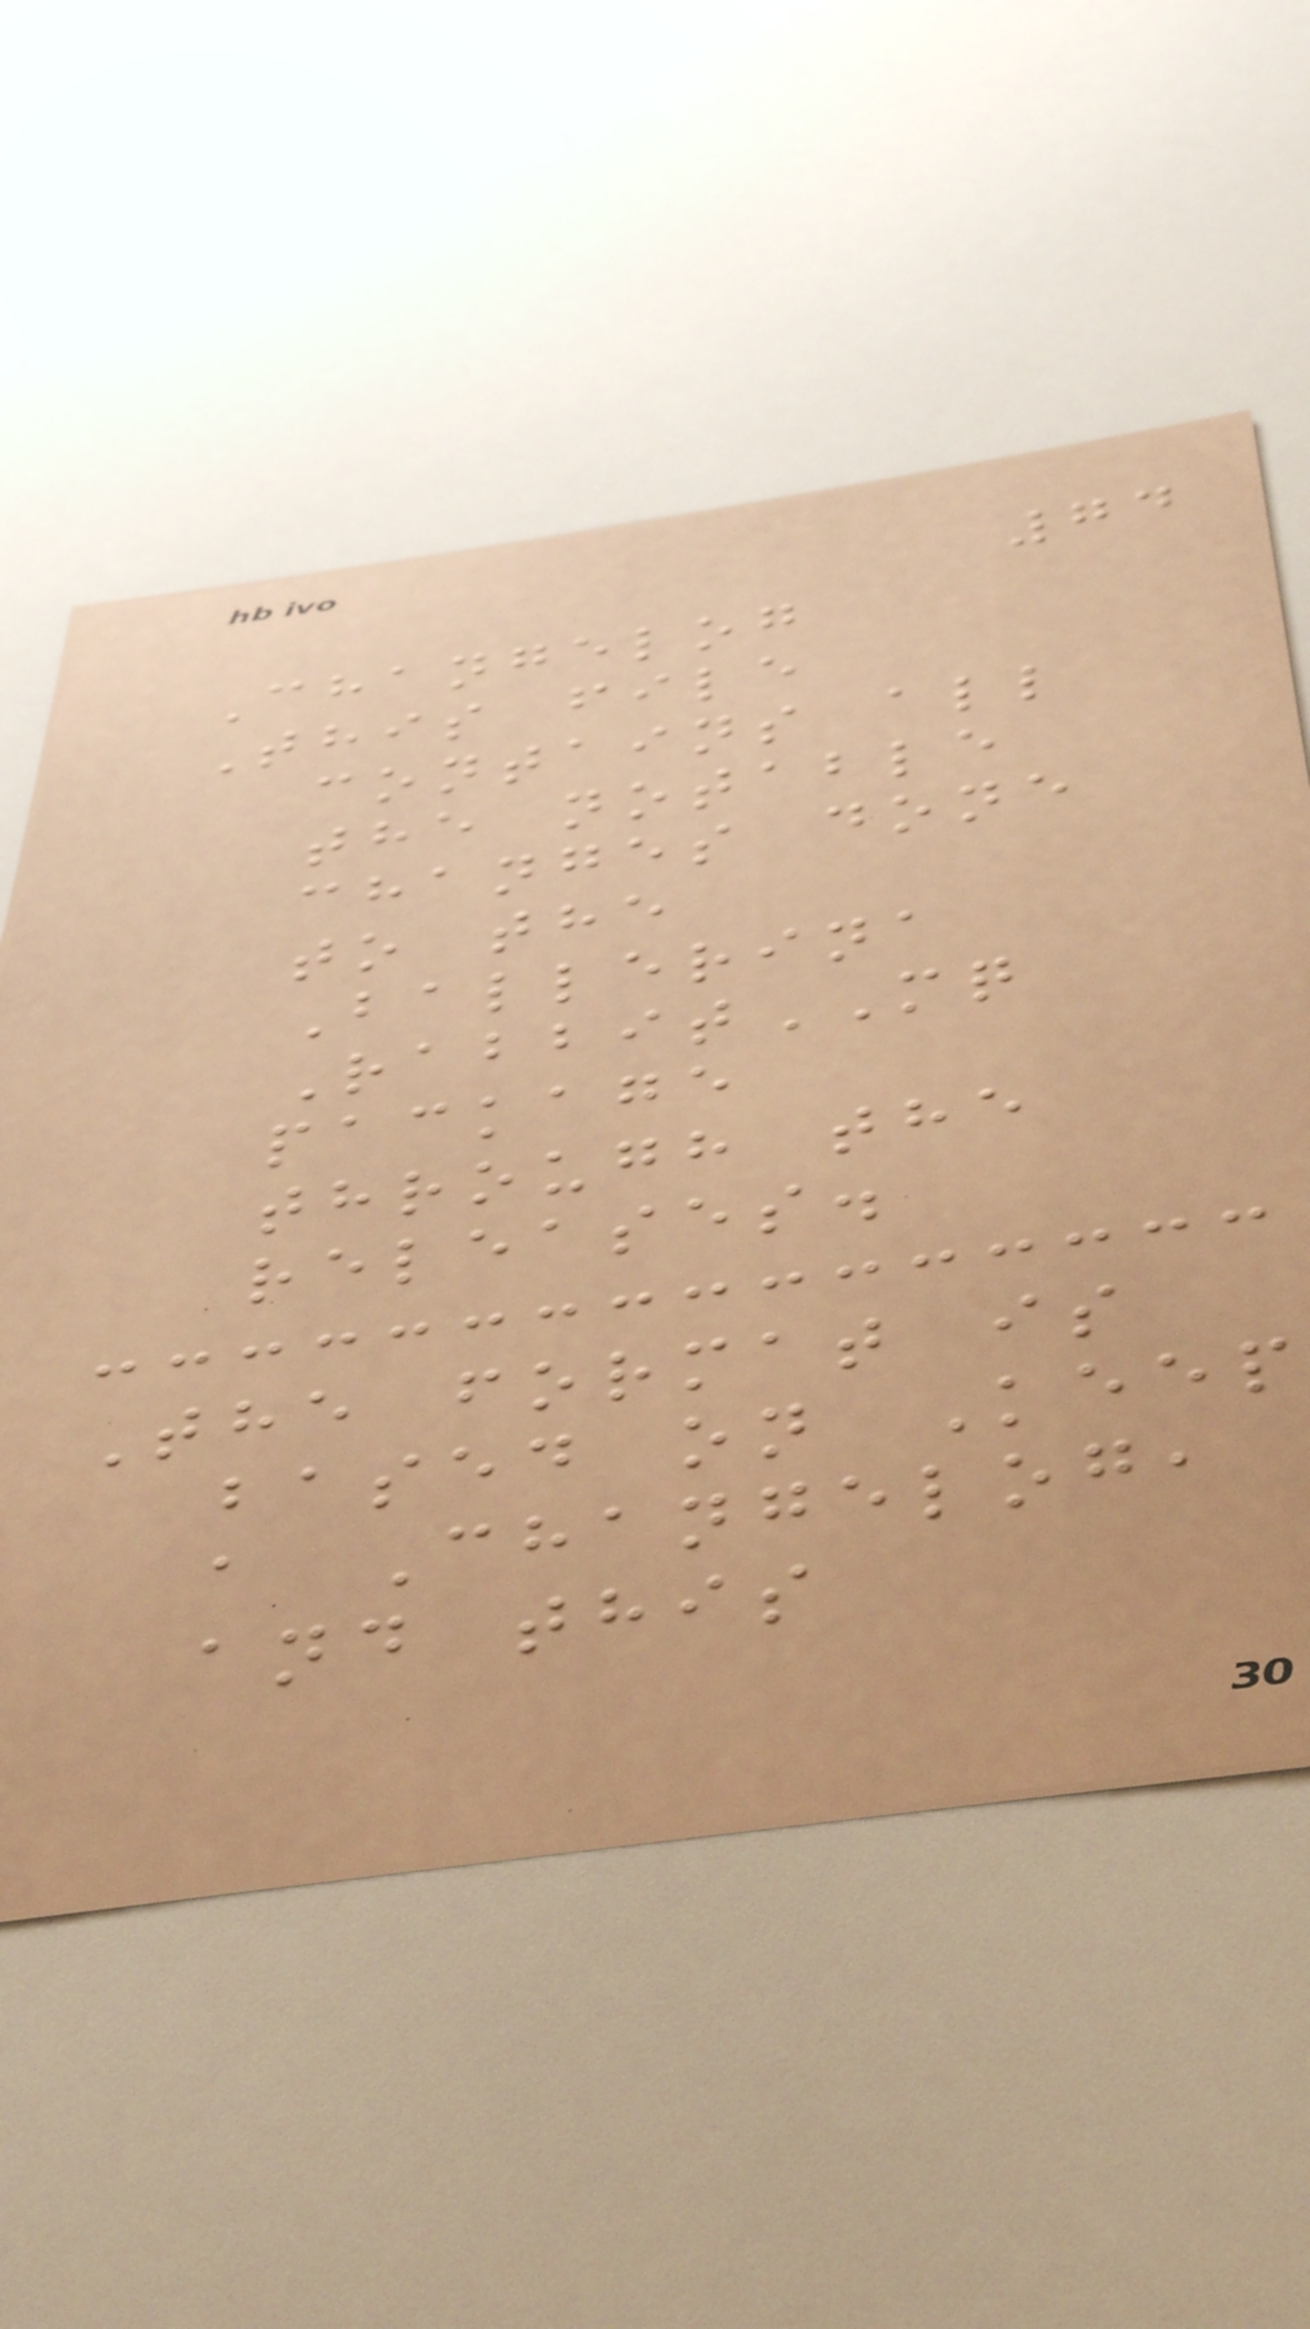74
Changelog
This file
contains all
the notable
changes done
to the
Ballerina
RabbitMQ
package
through the
releases.
The format is
based on Keep
a Changelog,
and this
